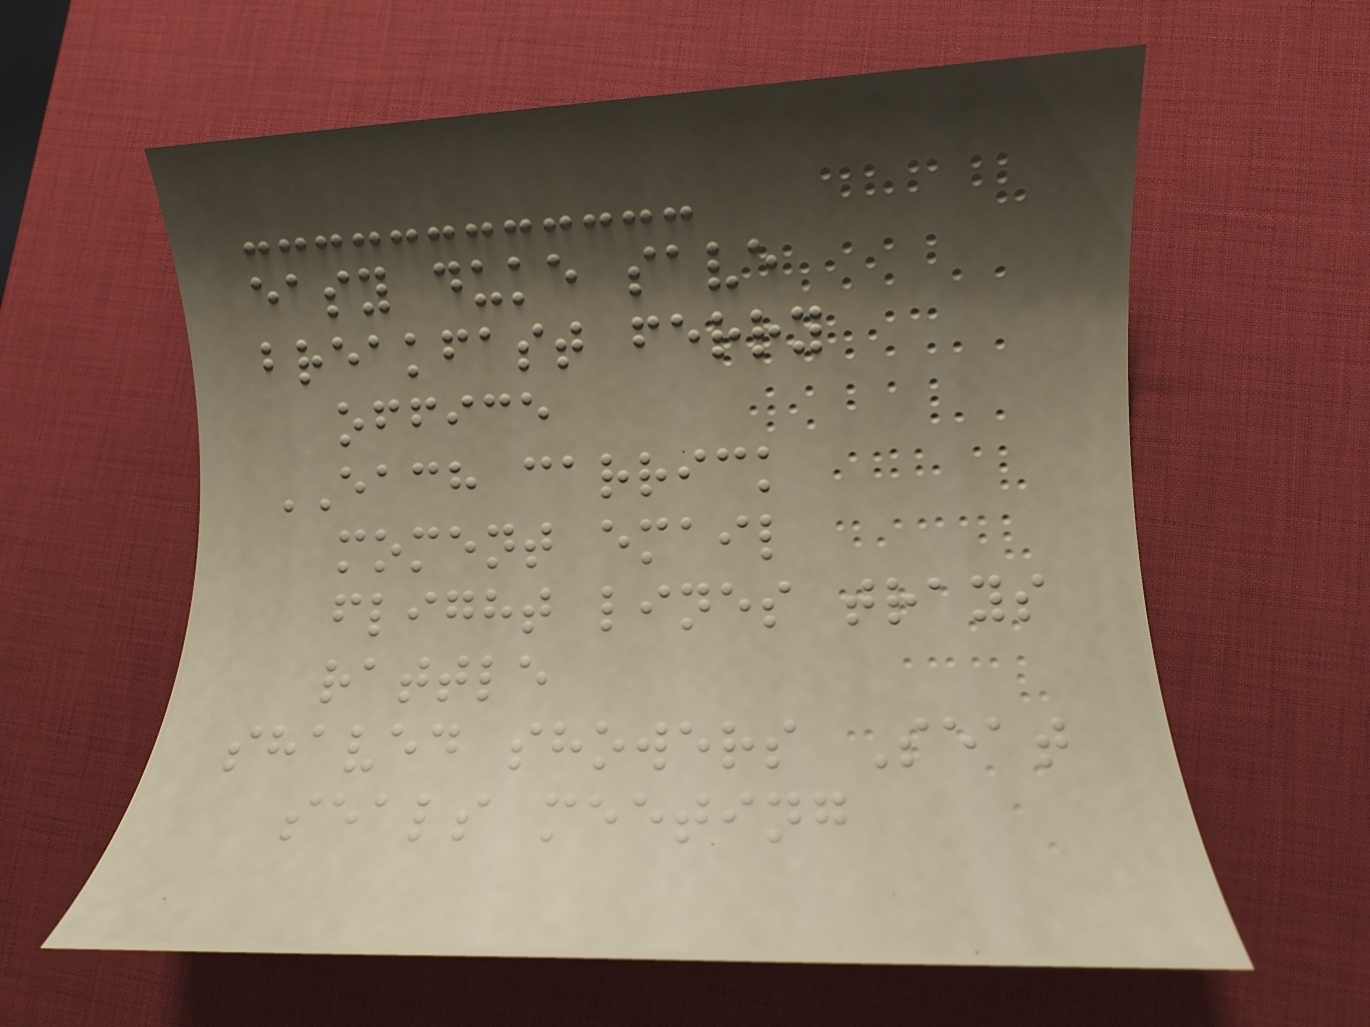easy duke save
breakfast ferry
office
EACH carrick
moment email
flight lines trays
rattle
shaved showers Seat
seals meeting
